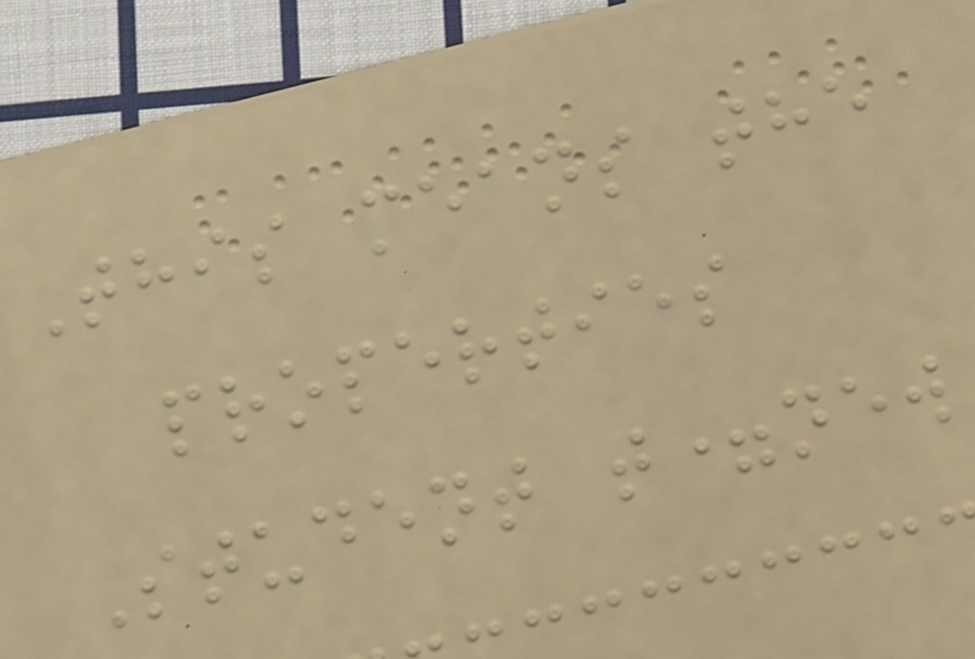This means the
properties
Student t=new
